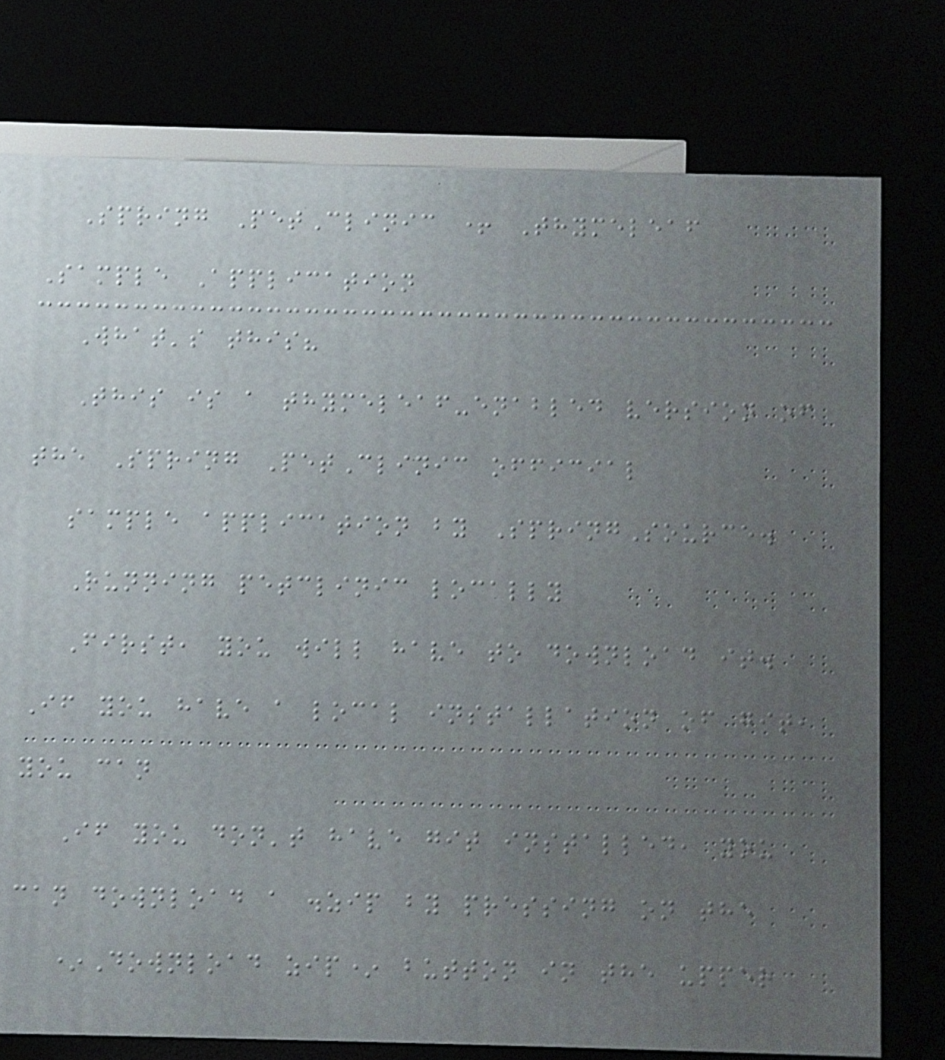Spring PetClinic + Thymeleaf
Sample Application
What's this?
This is a thymeleaf-enabled version of
the Spring PetClinic official
sample application by SpringSource.
Running petclinic locally
First, you will have to download it.
If you have a local installation of git,
you can
If you don't have git installed, you
can download a .zip by pressing on the
*Download zip* button in the upper
